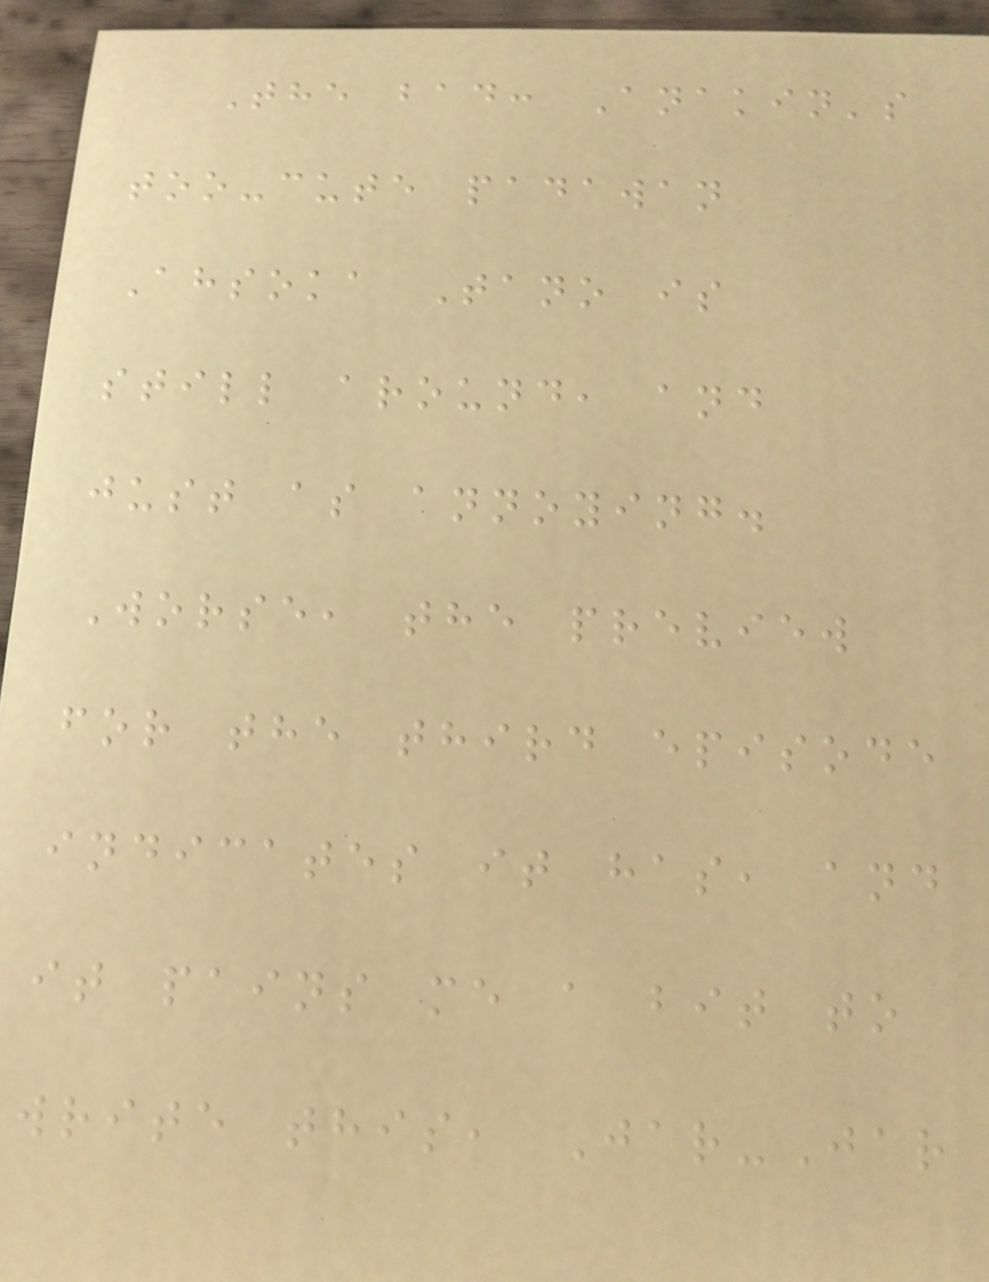The bad: Anakin's
too-cute padawan
Ahsoka Tano is
still around, and
just as annoying.
Worse, the preview
for the third episode
indicates it has, and
it pains me a bit to
write this, Jar-Jar
